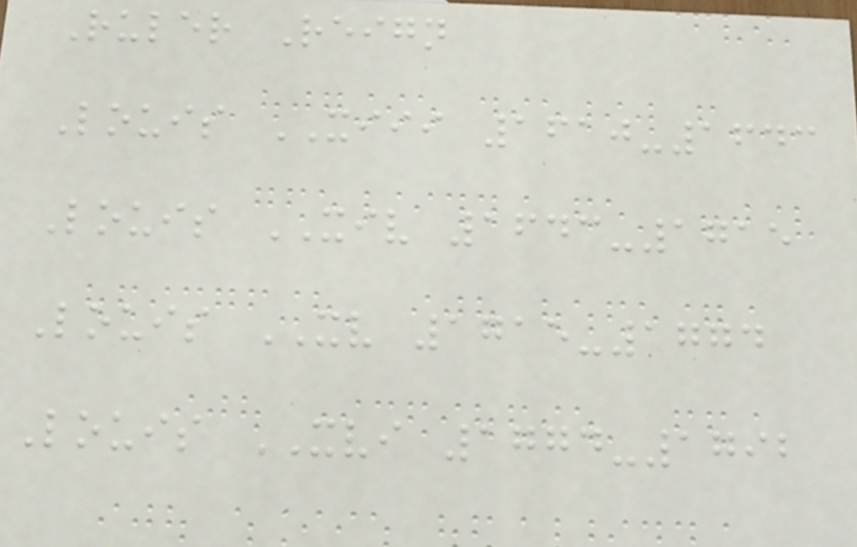Ruler Reign
Louis XIII 1610-1643
Louis XIV 1643-1715
Louis XV 1715-1774
Louis XVI 1774-1792
